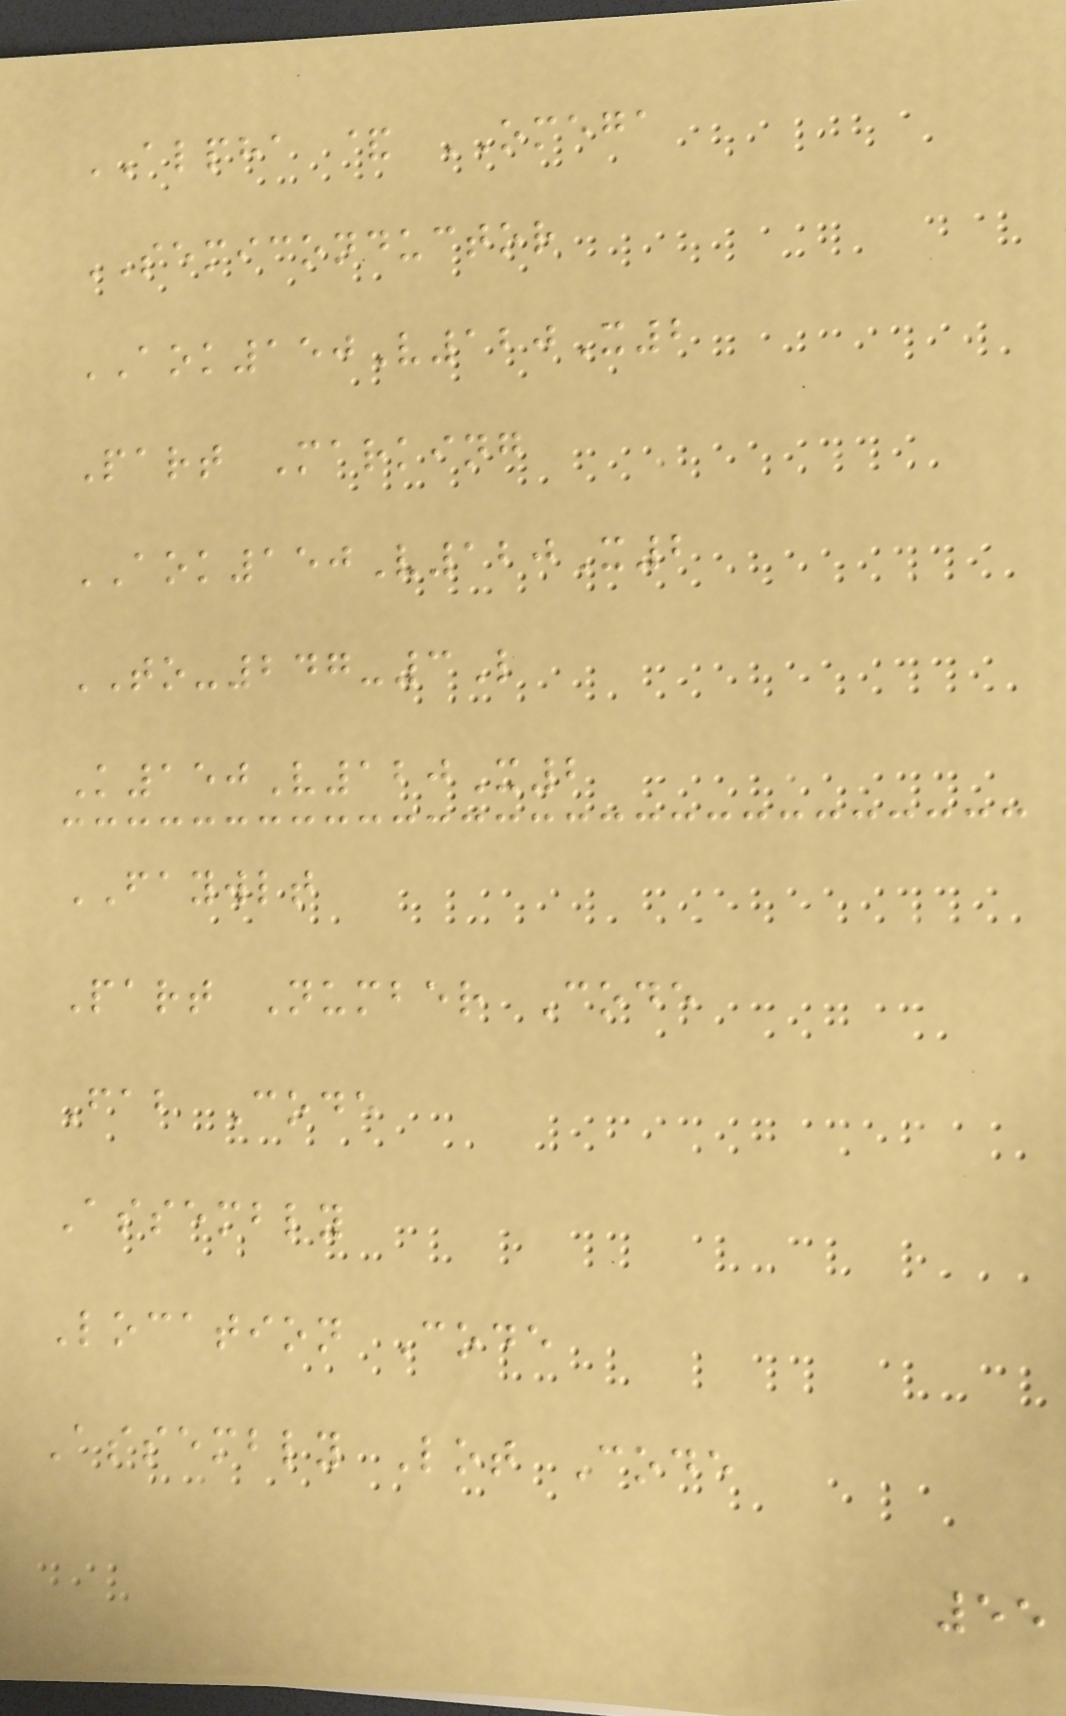ALPHA & OMEGA
SEMICONDUCTOR
AOK150V120X2
Part Marking
AOK150V120X2
TO-247-3L
K150V120X2
FAYWLT
Part Number Code
Fab Code
Assembly
Location Code
Assembly Lot Code
55
